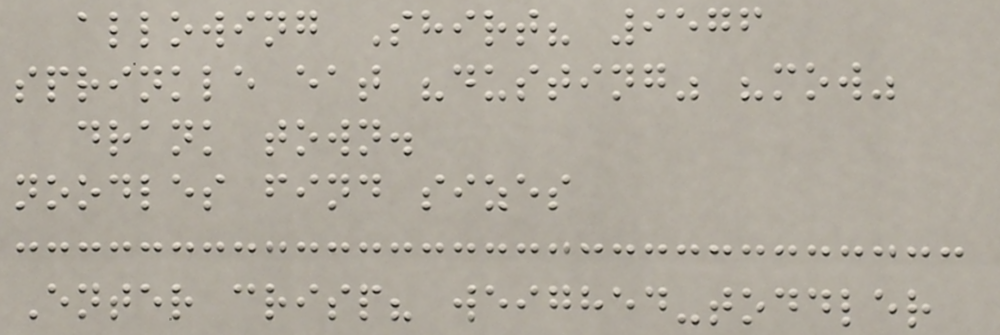allowing Shirt? 9576
sprinkle eat "dusting" "mow"
drank town.
noodles find sizes
Enter crisp? weighed-toddler
